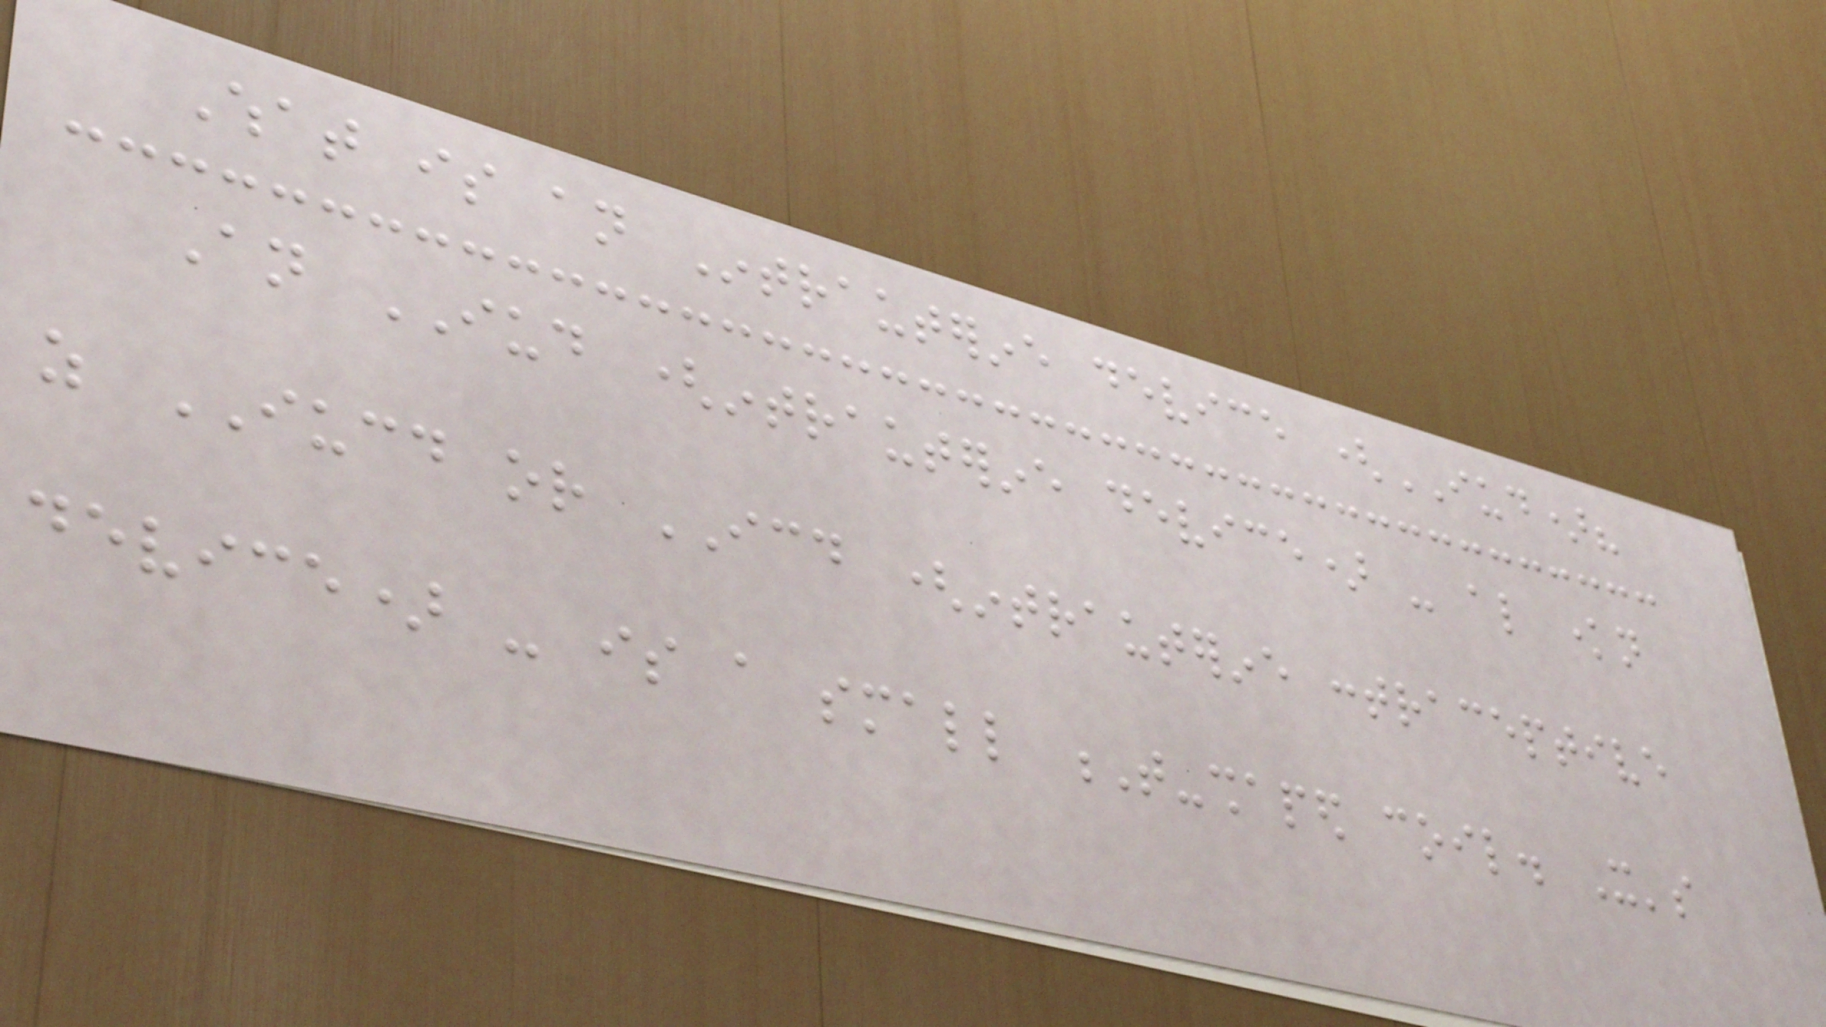What is an Intrauterine device (IUD)?
An IUD (intrauterine device) - also known
as IUCD or ICD (intrauterine contraceptive
device) - is a small T-shaped coil. It's
